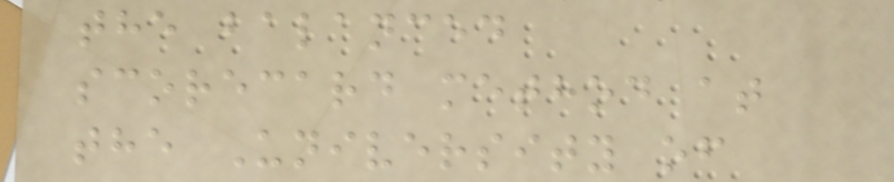the balanced
scorecard method at
the University of
